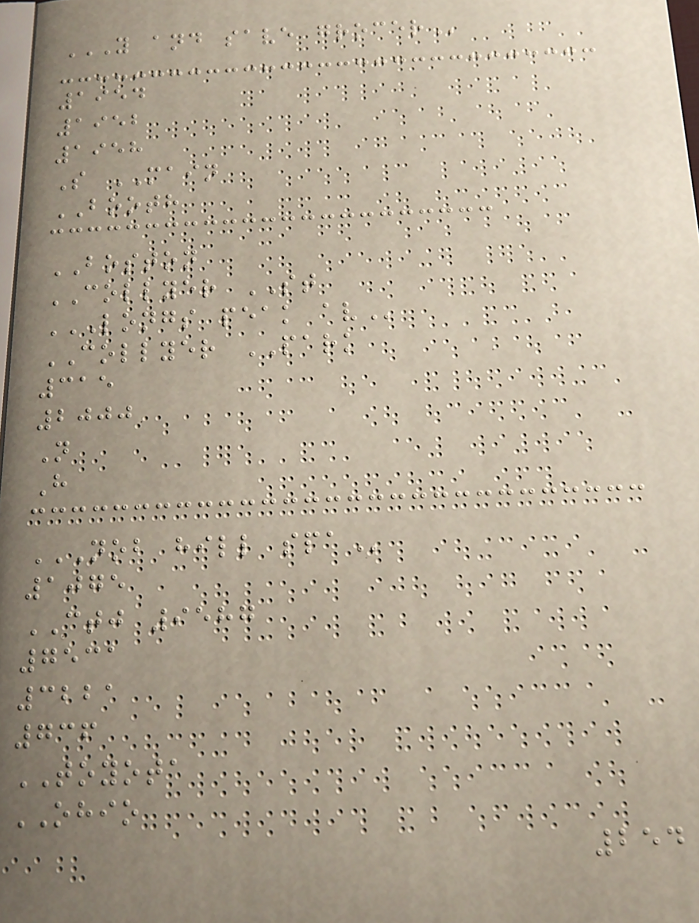Y AND SAVE GROCER
1954
1952
1958
S MAIN
BOOTH
BOSTON
COLLYER ST
LONGS PEAK AV
COLLYER PARK
315
2000
N
H
NOB HILL SPA
1075
CTJ 9587
7531
3221
736
TOYOTA
OHIO
254
